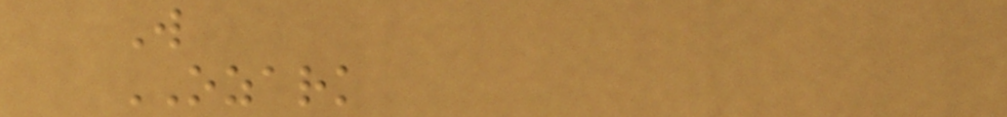W
OZARK
